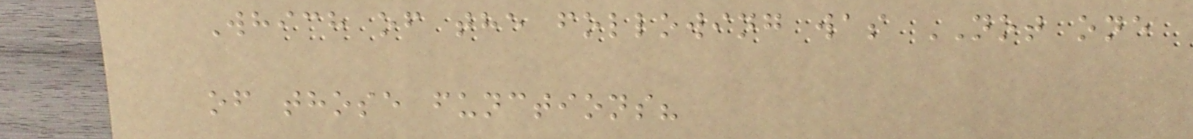Which of the following was NOT one
of those functions?
